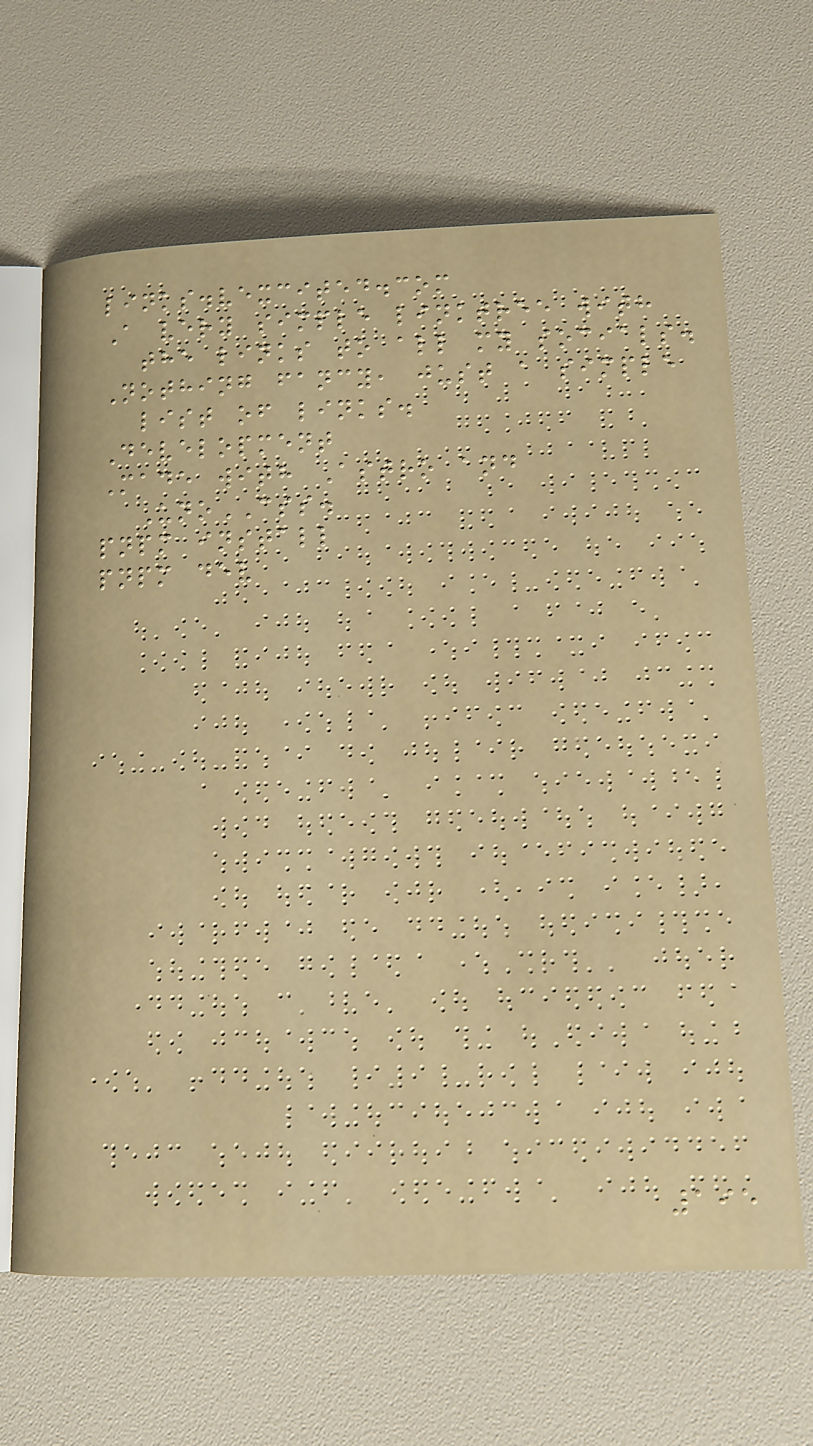links.vexcited.com
A very simple linktree with
the links to all my socials.
Nothing fancy, just a simple
list of links.
Development
Made with Astro and
UnoCSS.
pnpm install
pnpm dev
195
